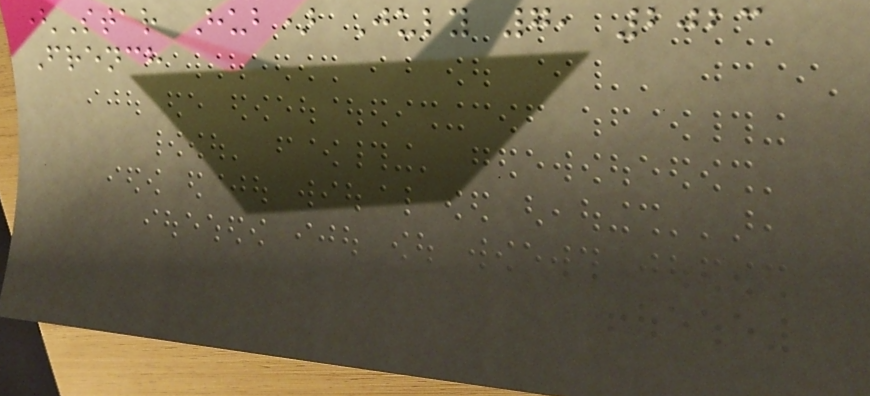(Star Hub) July 7, 2023
French
